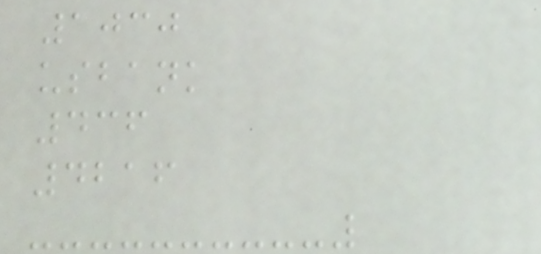1030
usbank
436
4216
